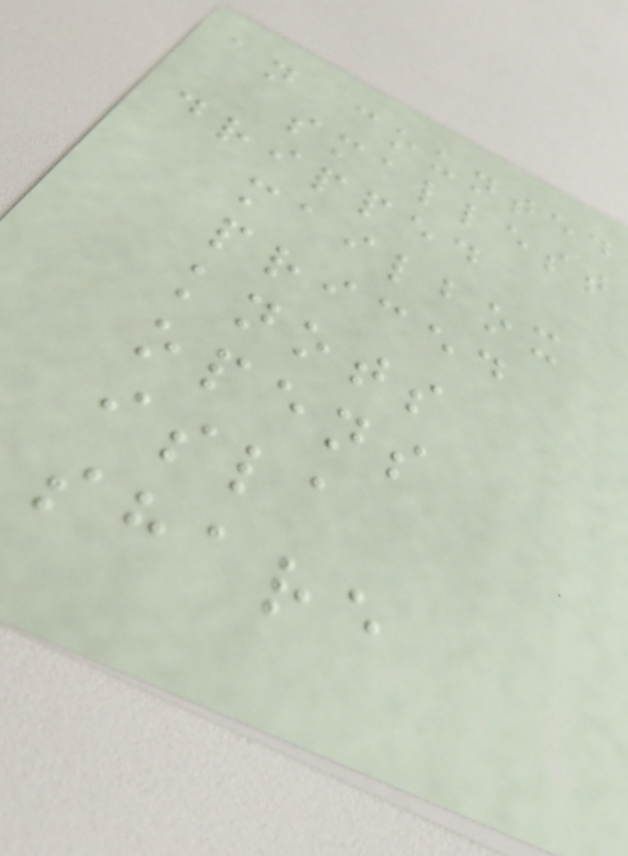an counted
smallest
dripped
mailbox
priced
knots
opens
isla
share
